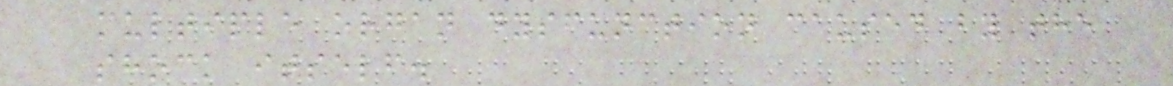multiple organ dysfunction caused by the
shock itself.
